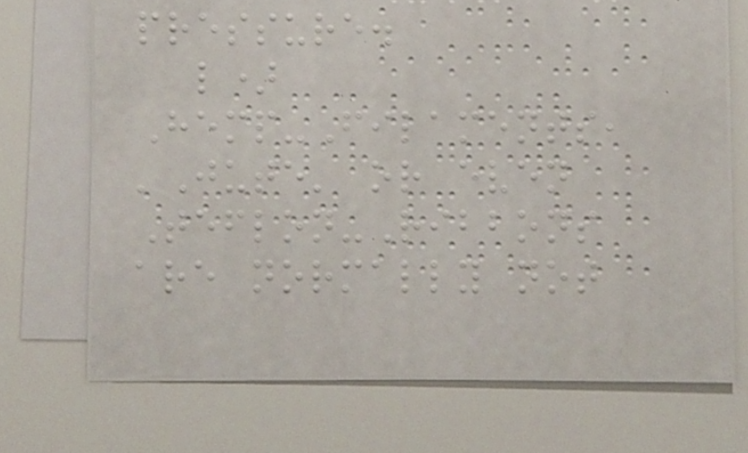pressure.
l)
Hemp-Filaments,
'Jute' or even
Teflon-Ribbons
are normally not
